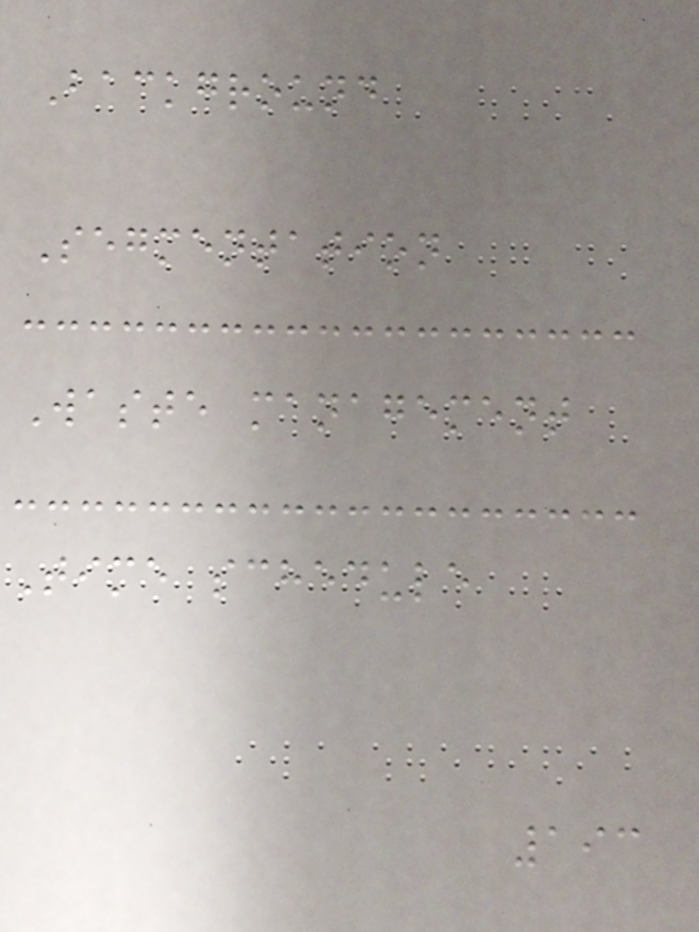Background
Segmentation
Waste management
Time schedule
193
